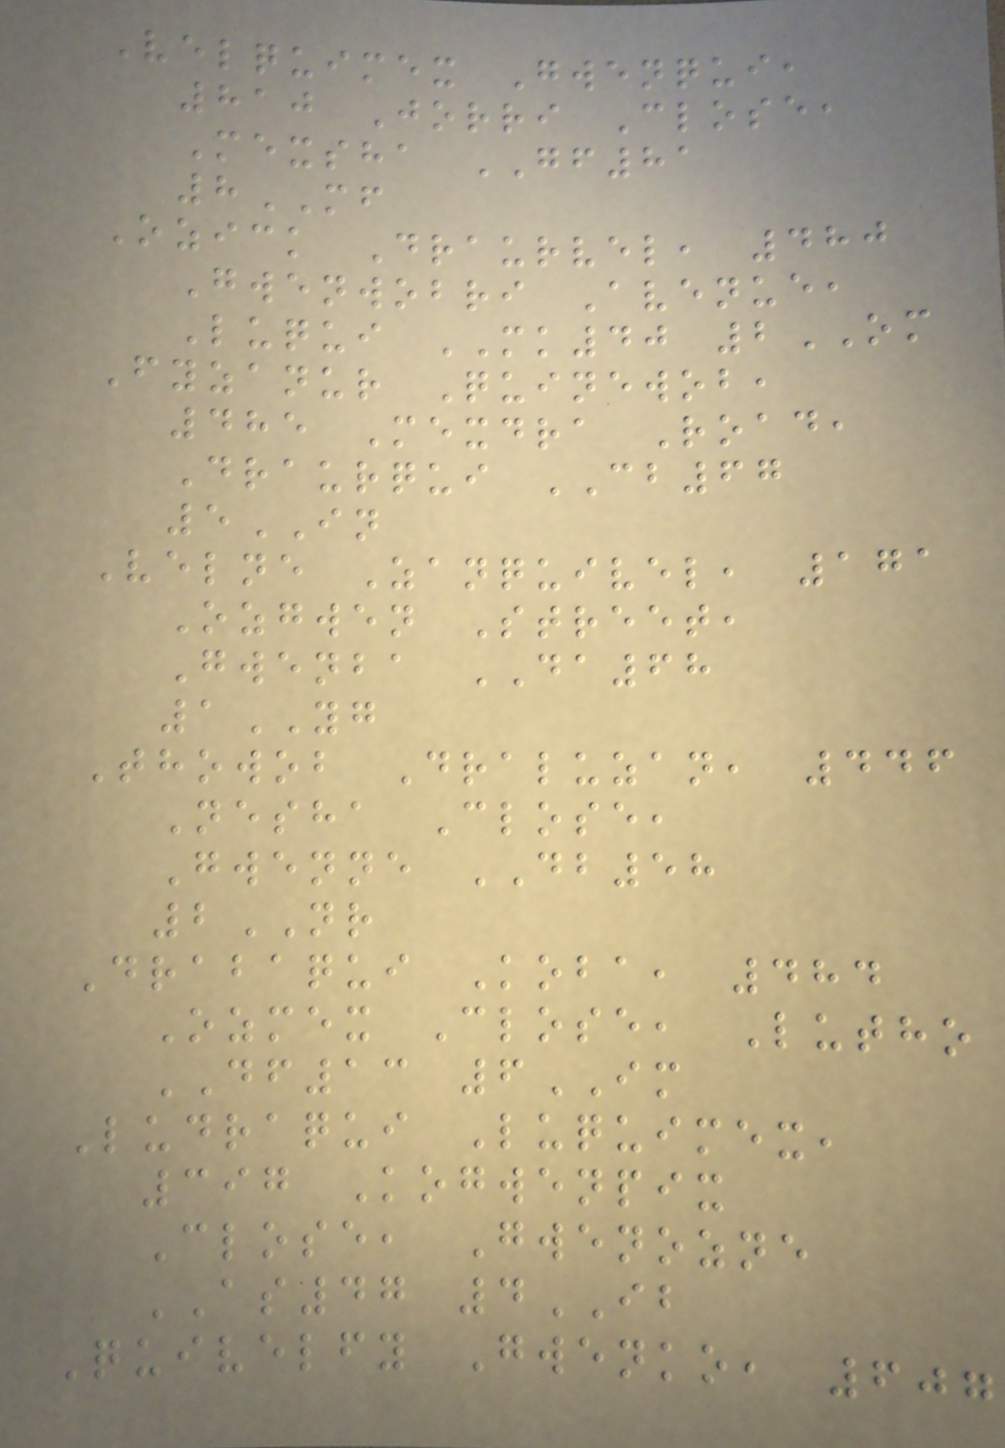Velquimex Gwenqui,
810 Jorri Close,
Mexsha GF81
8MF
Ozick Draurvel, 480
Gwenwobri Avenue,
Luqui MK40 2OM
Fyzanur Quinewob,
485 Mexdra Road,
Draurqui CB67
5IN
Velne Zanquivel, 171
Ozgwen Street,
Gwenba DA68
1YG
Thowob Draluzan, 446
Nesha Close,
Gwenne DB58
2NR
Drabaqui Koba, 484
Ozmex Close, Lutho
DF13 6IM
Ludraqui Luquimex,
397 Kogwenpix
Close, Gwenozne
AS47 4IB
Quivelfy Gwenko, 607
